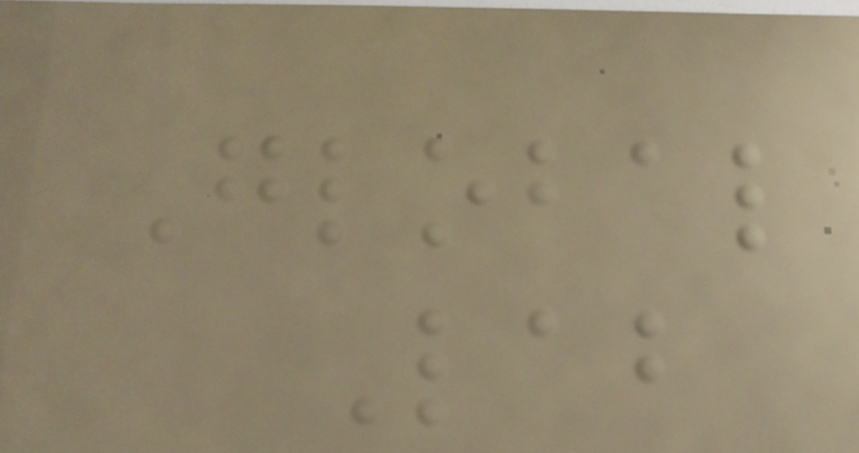Global
Lab
